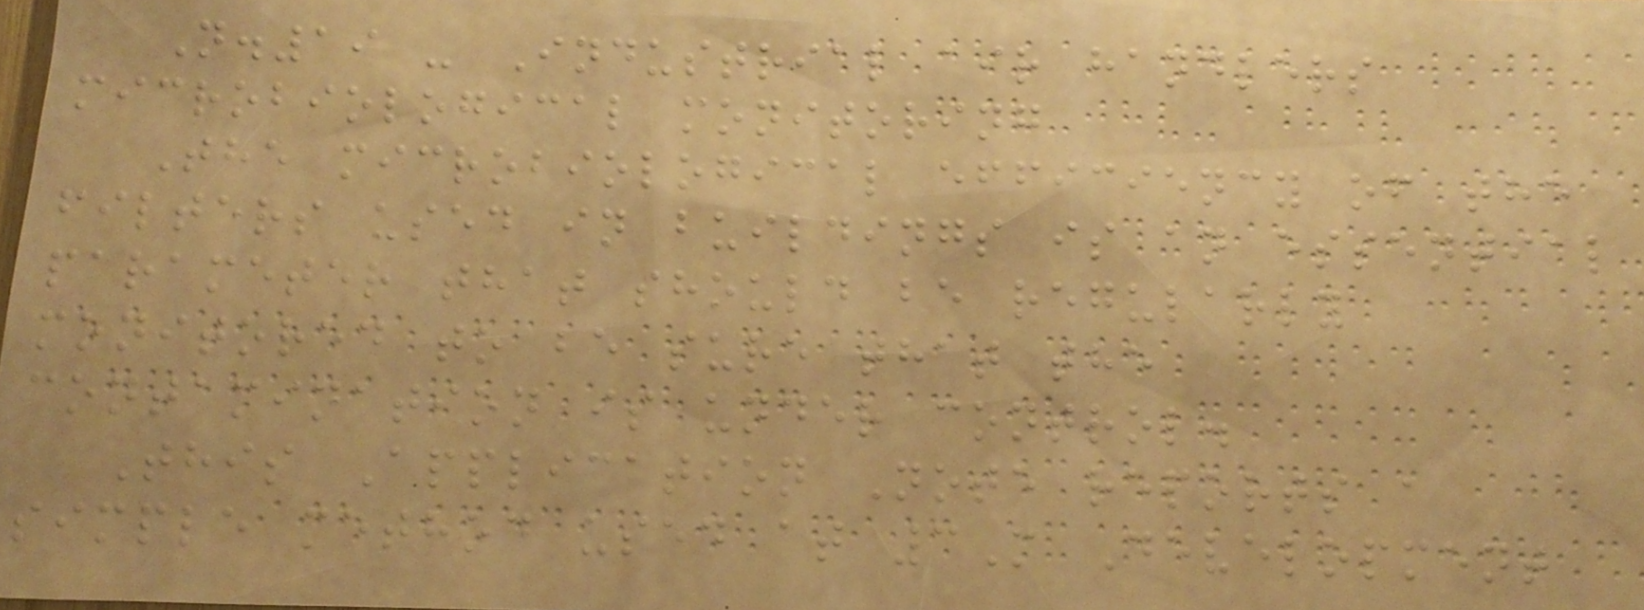N.19 - Industrial air handlers
microbiological monitoring
The microbiological efficiency of the
filters used in buildings is an essential
parameter that should be regularly
monitored to be sure that the
contamination is under control.
This Application Note reports a
simple method used at 3M Development
